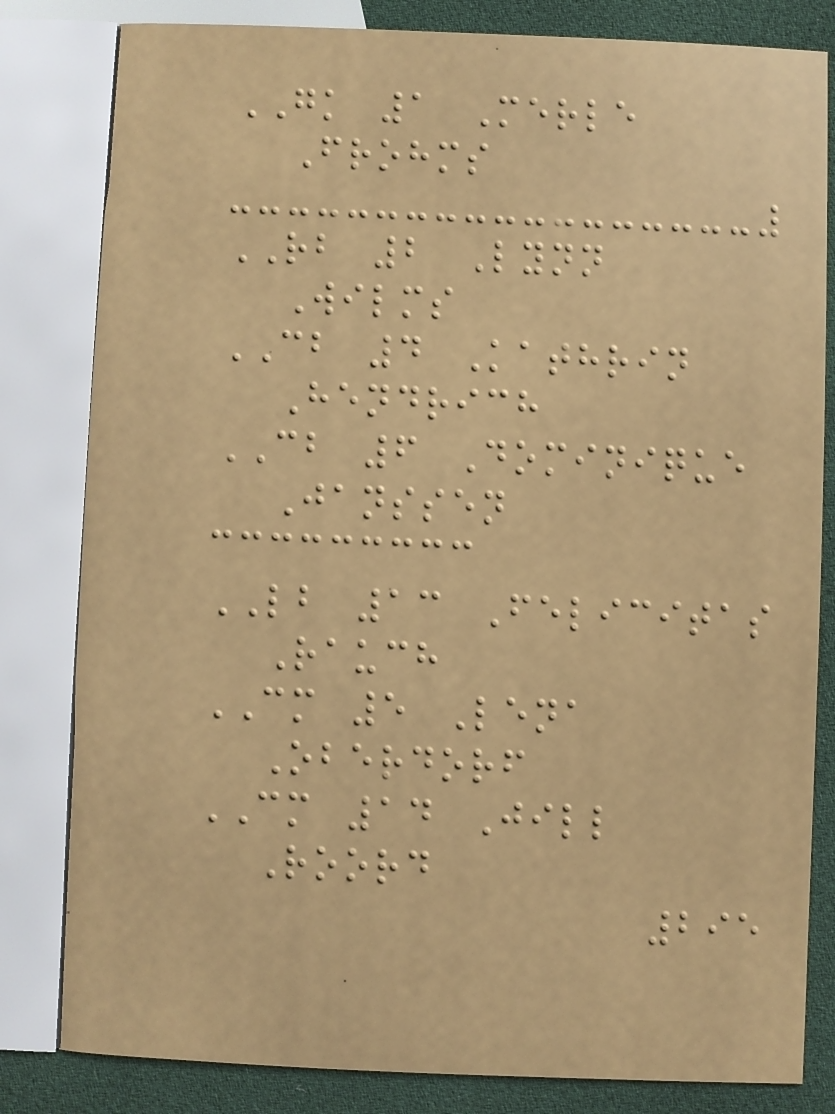GK 1 Merle
Frohms
RB 2 Lynn
Wilms
CB 4 Kathrin
Hendrich
CB 6 Dominique
Janssen
LB 13 Felicitas
Rauch
CM 5 Lena
Oberdorf
CM 14 Jill
Roord
295
